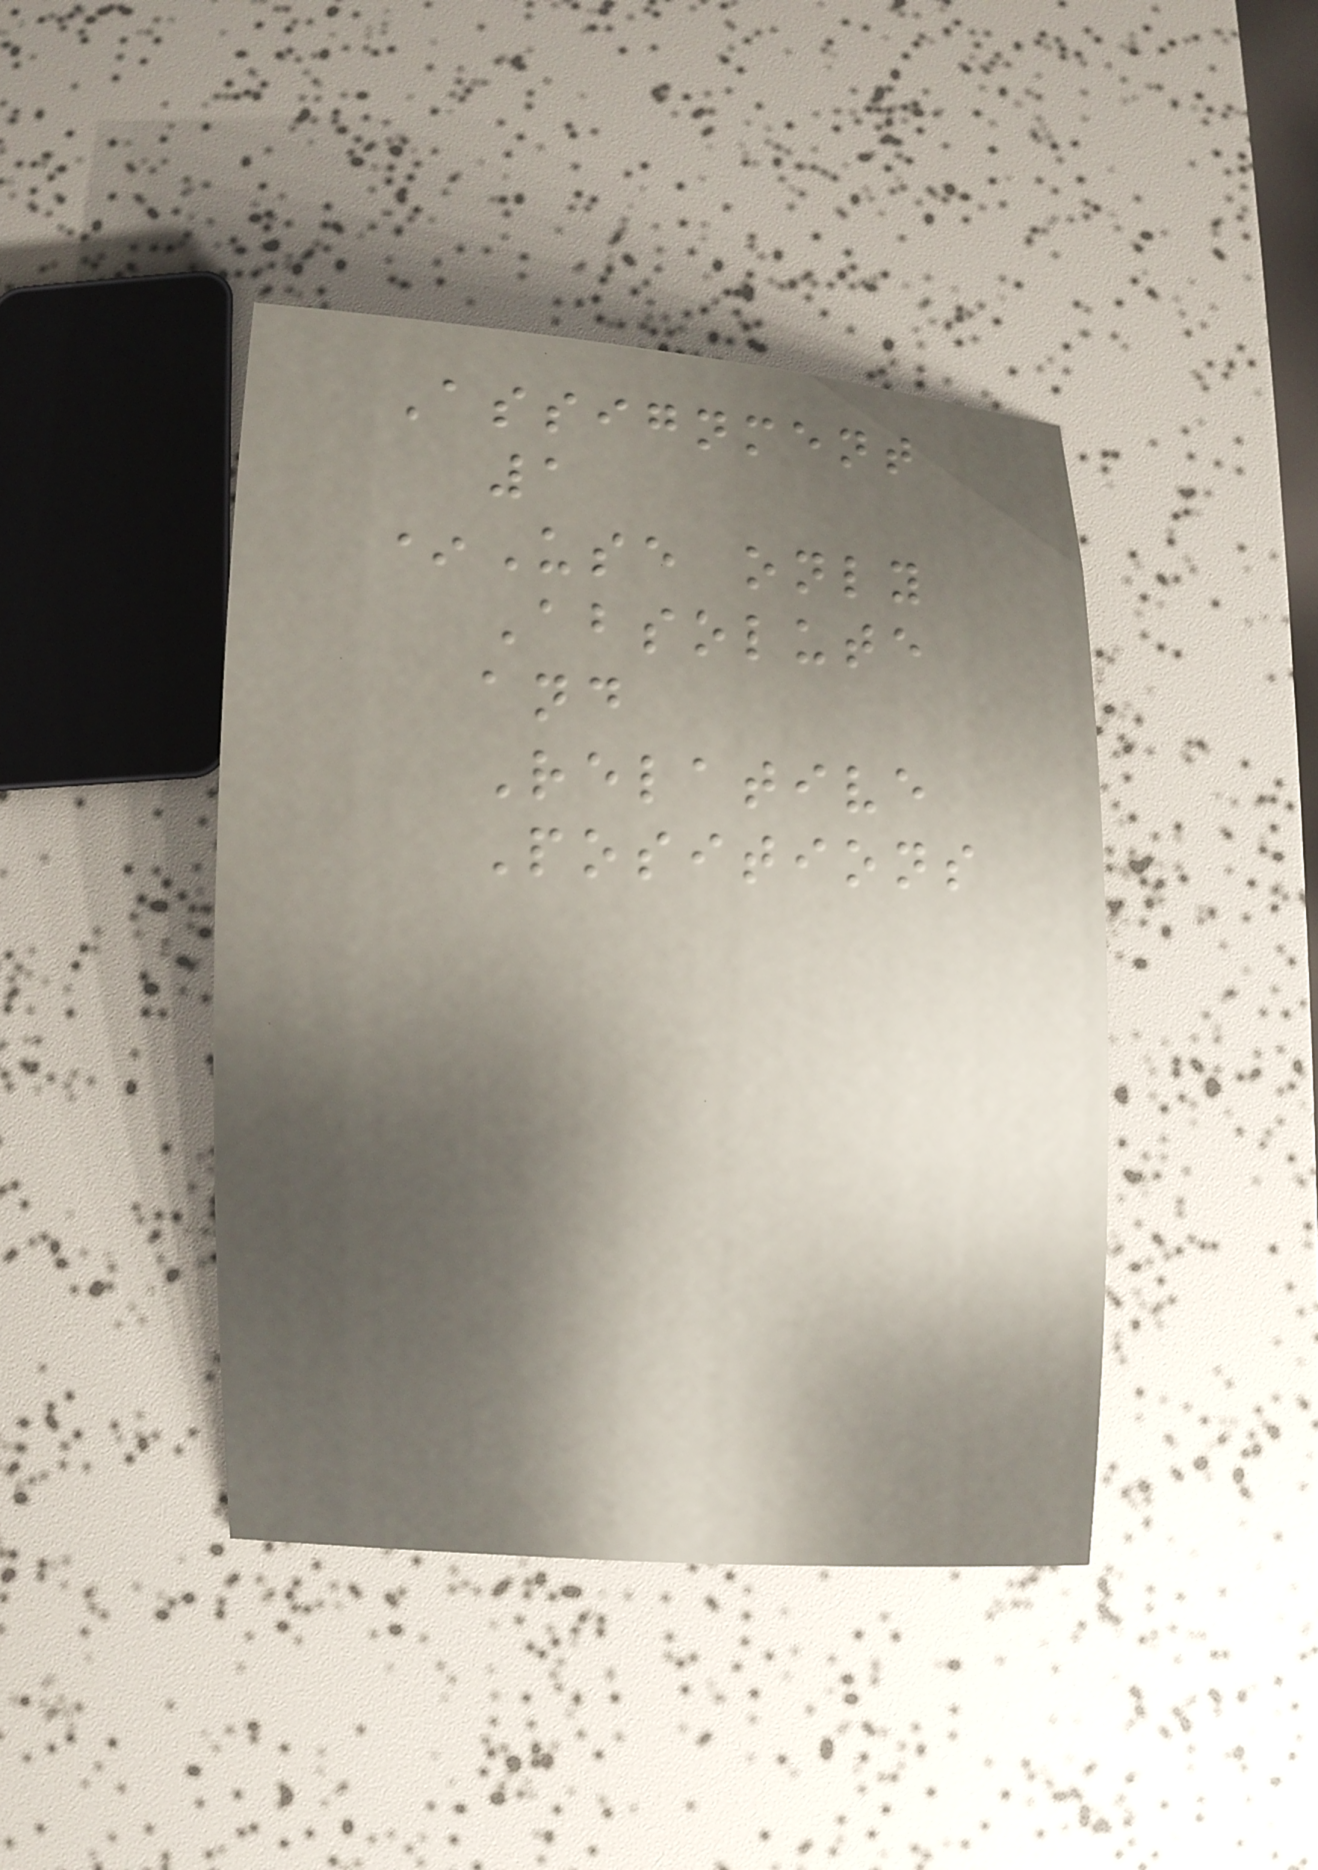Assignment
1
*Use only
Absolute
and
Relative
Positions
